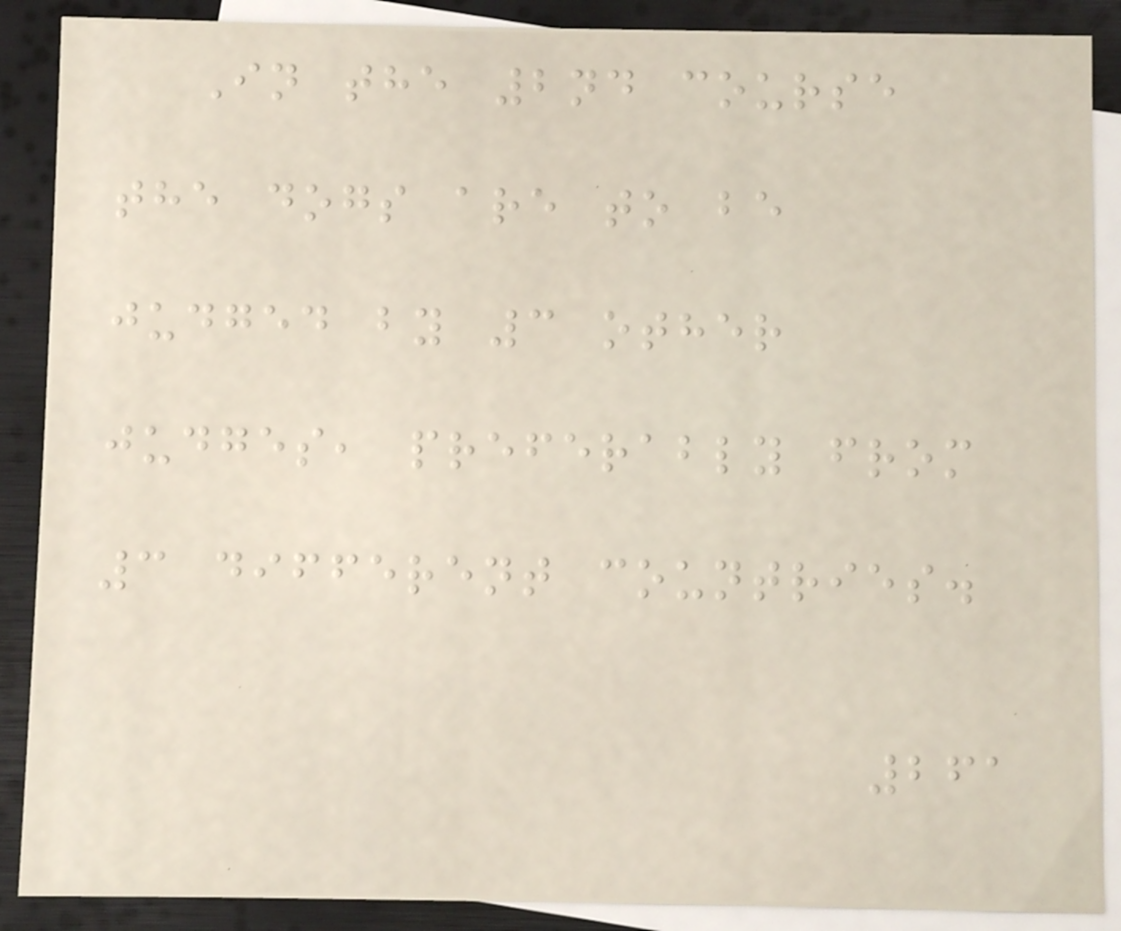In the 2nd course
the dogs are to be
judged by 3 other
judges, preferably from
3 different countries.
261
